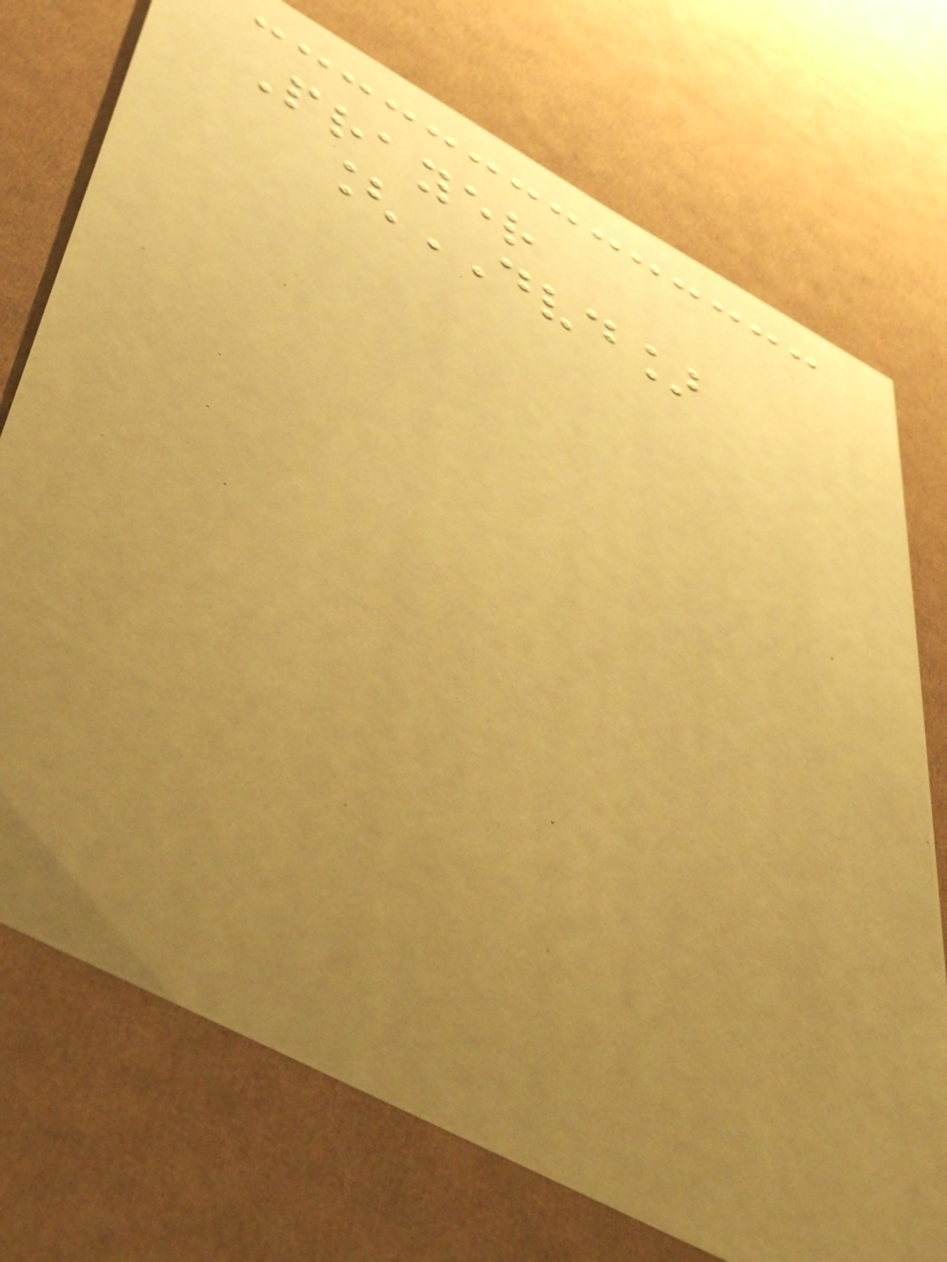Prayer
[DVD]
